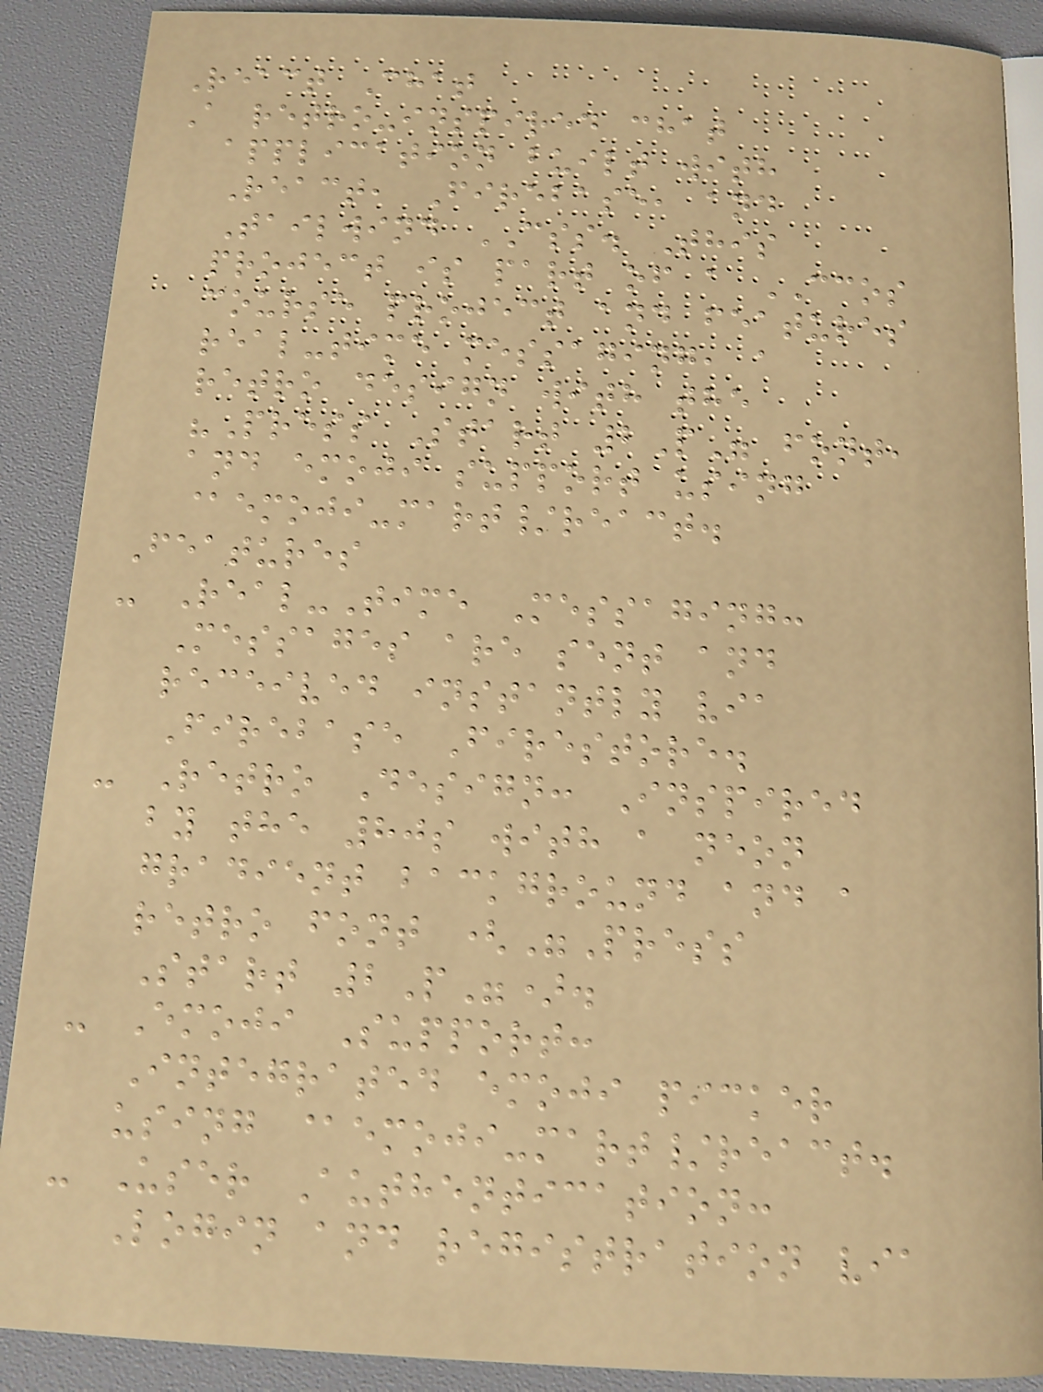React Chat
A retro-inspired chat
application built with
React, Firebase, and
Tailwind CSS. This
project is part of a CCOS
course project and features
real-time messaging, a
retro design with the
"Press Start 2P" font,
and emoji support using
@emoji-mart/react.
Features
- Real-Time Messaging:
Messages are sent and
received instantly via
Firebase Firestore.
- Retro Design: Inspired
by the 80s with a neon
gradient background and a
retro font ("Press
Start 2P").
- Emoji Support:
Integrated emoji picker
using @emoji-mart/react.
- User Authentication:
Login and registration via
